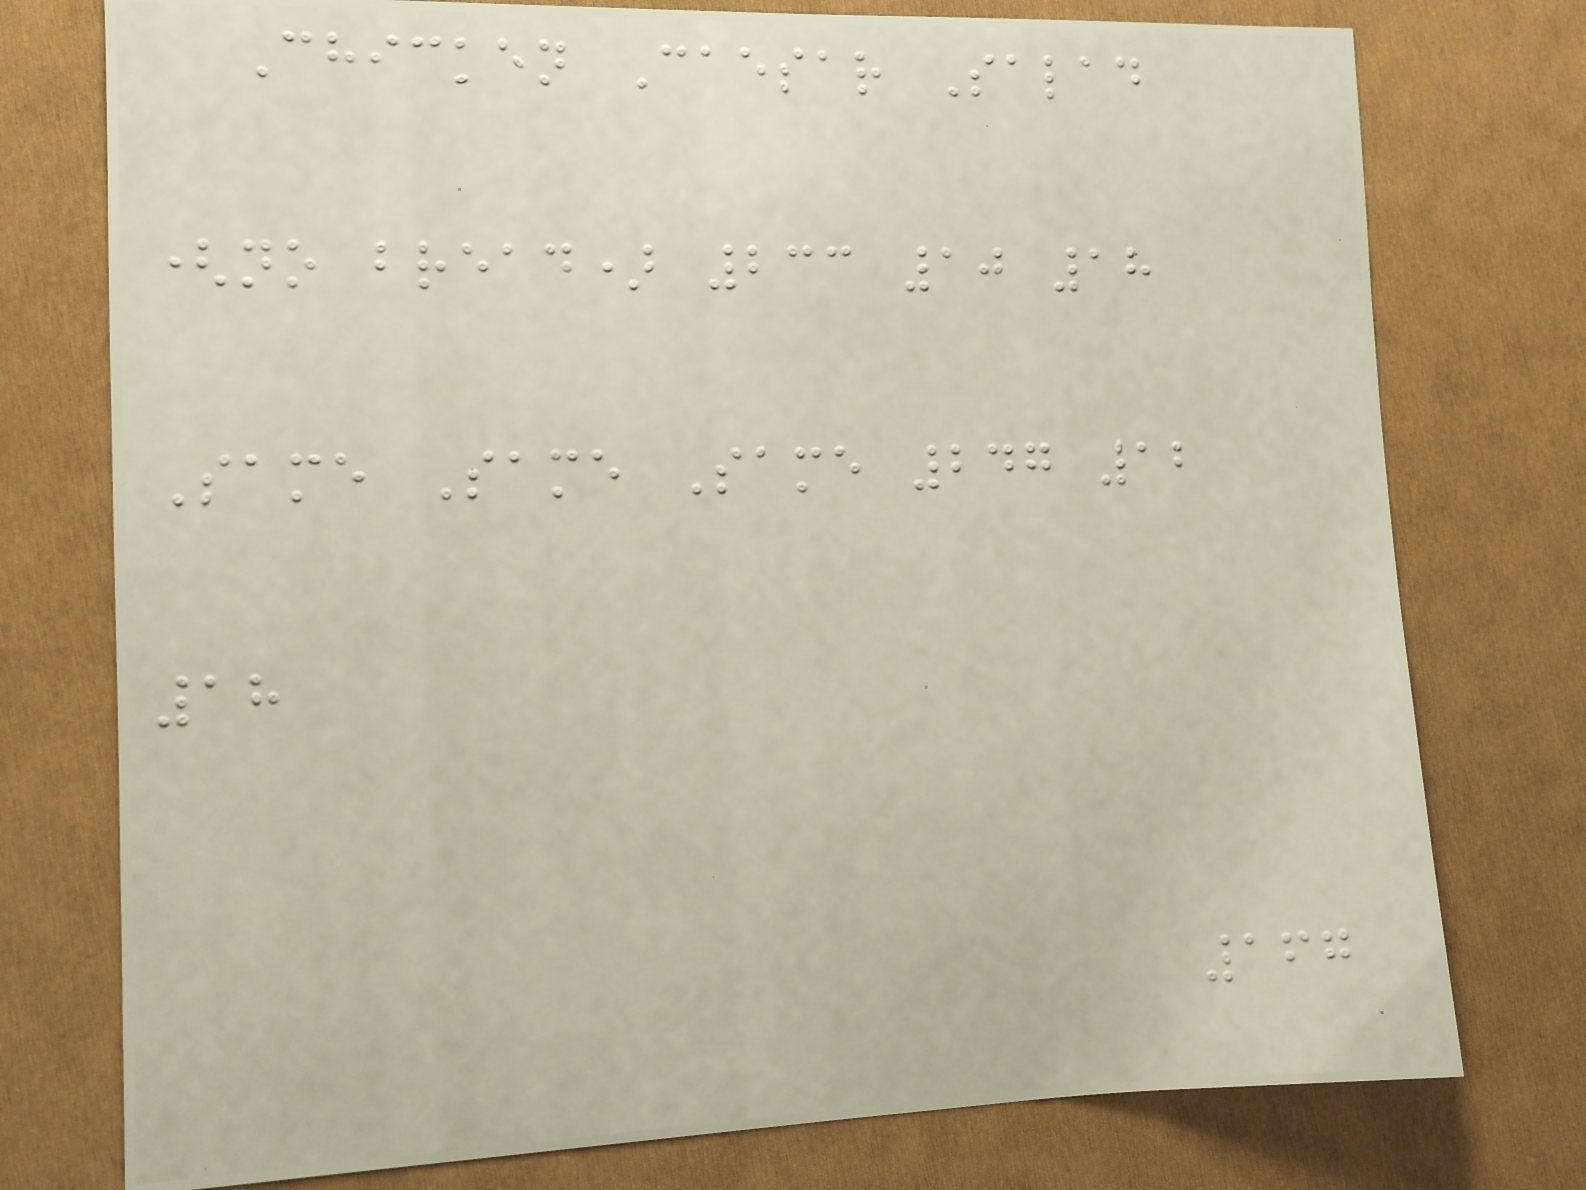Chicken Caesar Salad
(no bread) 233 10 18
Same Same Same 247 12
18
167
